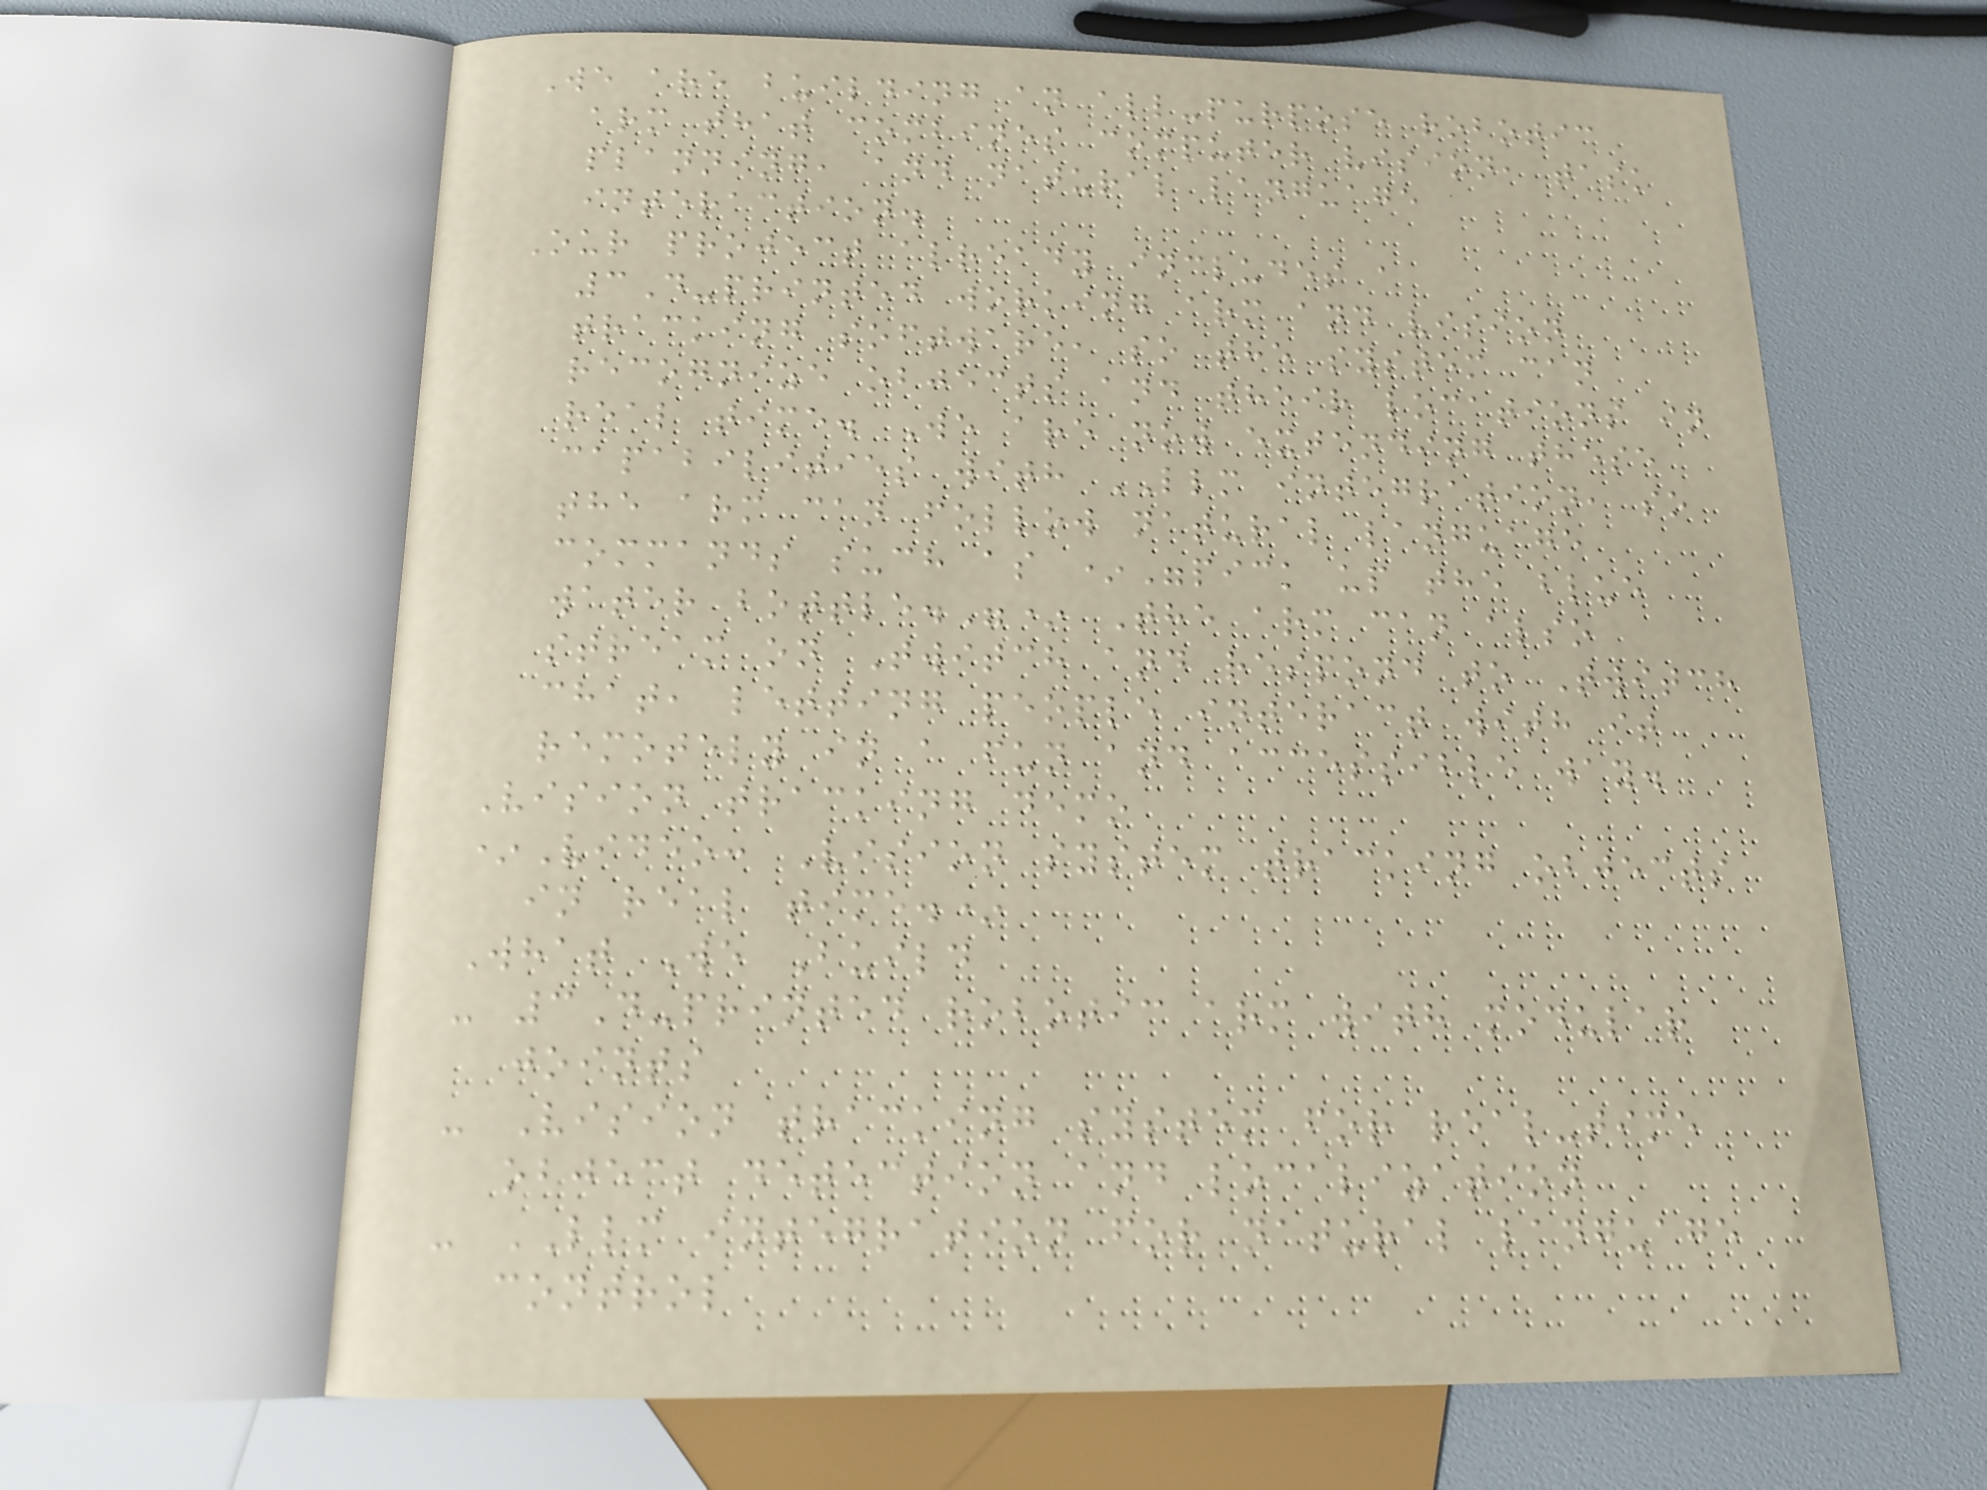We are building an all-purpose robotic
arm that combines computer vision, task
planning, and natural language
interaction.
Our project already includes a
3D-printed working arm and vision
tracking software, so the system can
recognize objects and their locations in
real time. We are now extending these
capabilities with LLM integration, so
the arm can follow natural language
commands such as *"pick up the blue
water bottle."* The arm can also
stream on Twitch and respond to Twitch
chat, letting people interact with it
remotely in a fun and accessible way.
Vision tracking demo
*Video: Vision system tracking objects
in real time.*
What We Build
- 3D-printed robotic arm with modular
joints
- Vision tracking system for real-time
object detection and localization
- LLM integration for natural language
control
